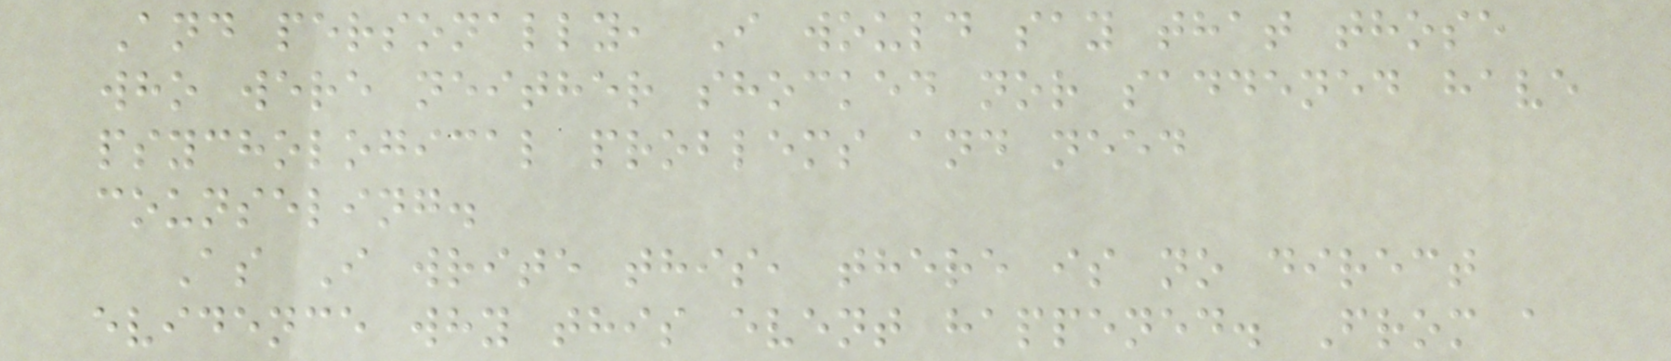And personally, I would say that those
who were neither shocked nor saddened have
psychological problems and need
counseling.
As I write this, there is no direct
evidence why this event happened. From a
